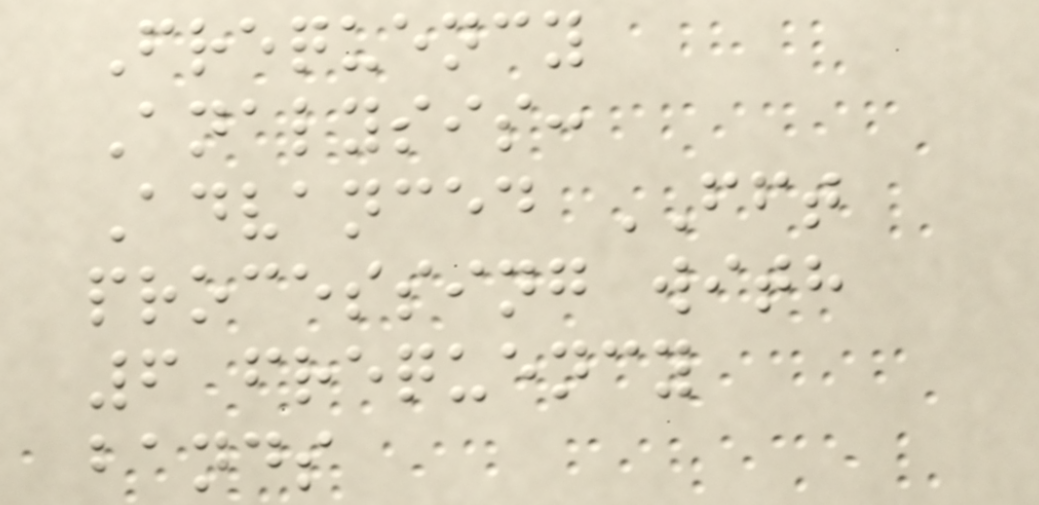Frequency
Analysis:
Advanced FFT
processing with
6 frequency
bands
